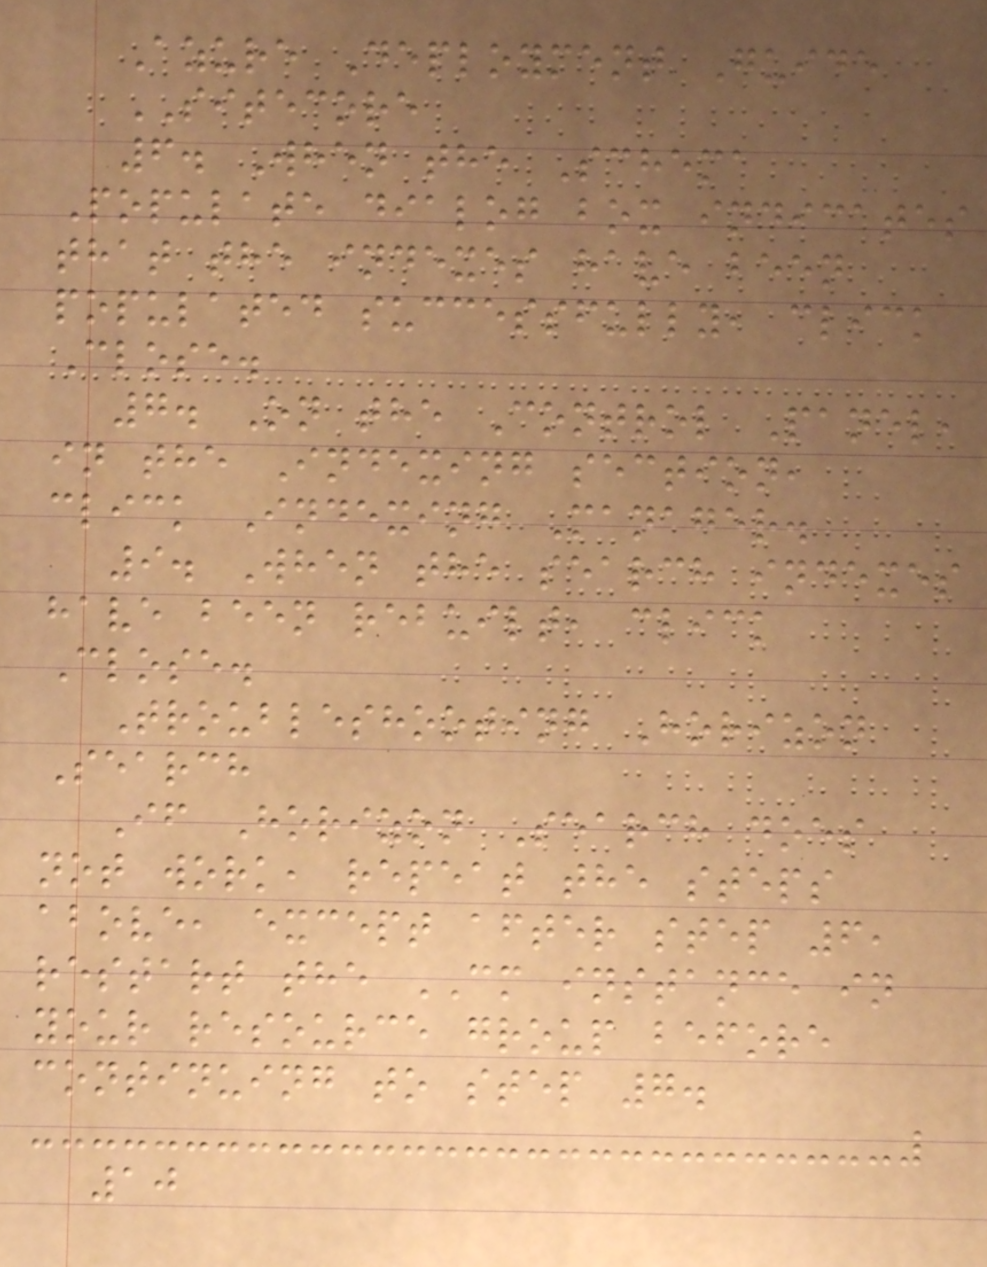Azure Deployment Guide
SITECORE
6. When the Schema
Populate dialog box indicates
that the indexes have been
populated successfully, click
Close.
7. On the Control Panel,
in the Indexing section,
click Indexing Manager.
9. When the search indexes
have been rebuilt, click
Close.
Troubleshooting Horizon
Search
If Horizon Search does
not work, repeat the steps
above, except after step 6,
restart the CM instance in
your resource group before
continuing to step 7.
10
